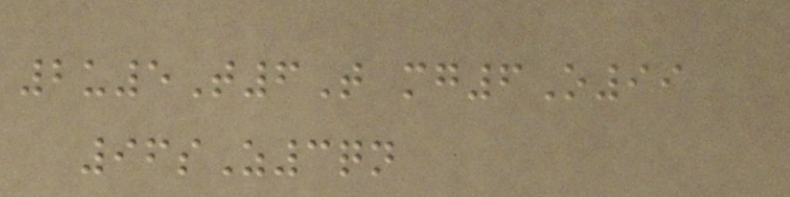2u5T6T mg6O99
96sZ3qn
